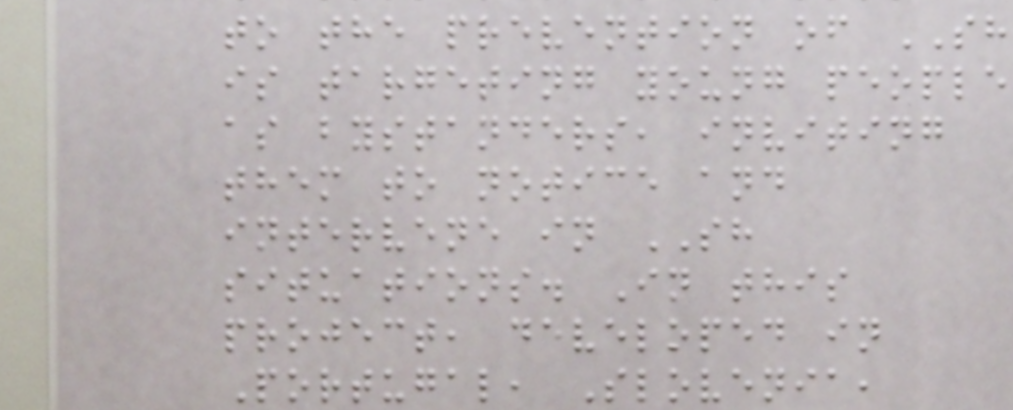to the prevention of SH
is targeting young people
as bystanders, inviting
them to notice and
intervene in SH
situations. In this
project, developed in
Portugal, Slovenia,
